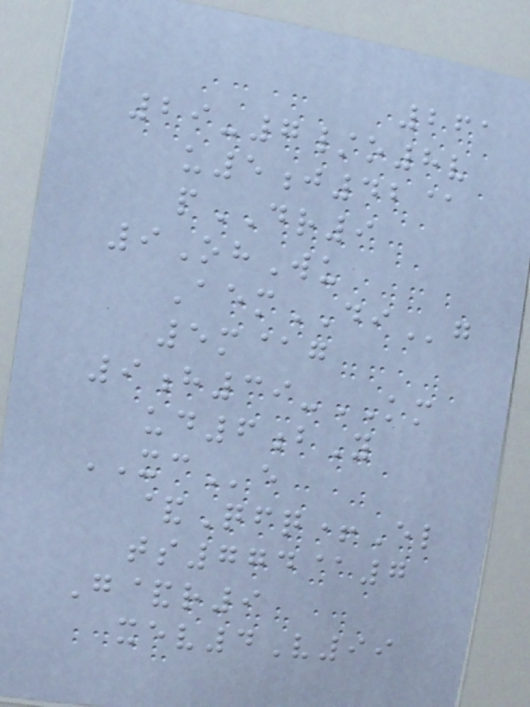261
29-7/o8v
u5j42@
pDR9
9OhWu
AemDIg
5m@g
9h39-KM
ud6bY
XCe
&Qfq+El
ts774@7
G&r9
xev4V99
